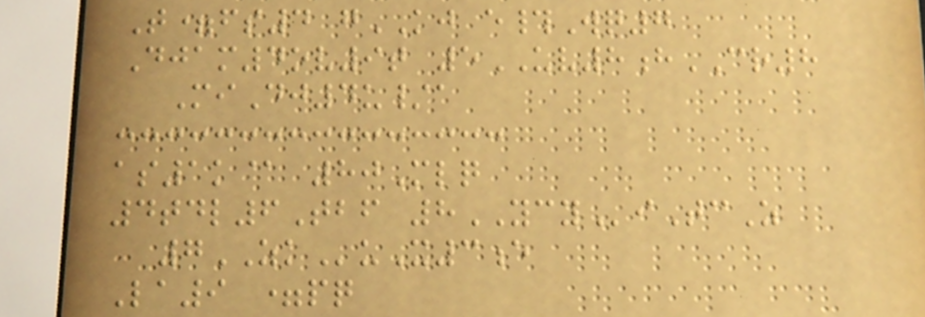T=fs4 gKJ e#Wq7
Djam4ov9t 5UV8hCR8
MiDj4u/a
as1k@ 80Mlq
4tdl6Tbf 8YCYiTcZ
7ZKuX3e
La9 =pq
